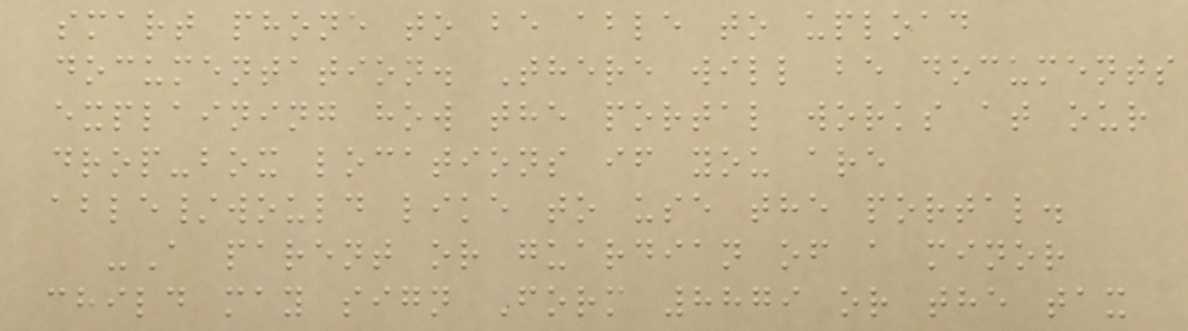smart phone to be able to upload
documentation. There will be documents
explaining how the portal works at our
drop-box locations if you are
able/would like to use the portal.
-A parent or guardian of a minor
child may sign Form 8879 or the tax
